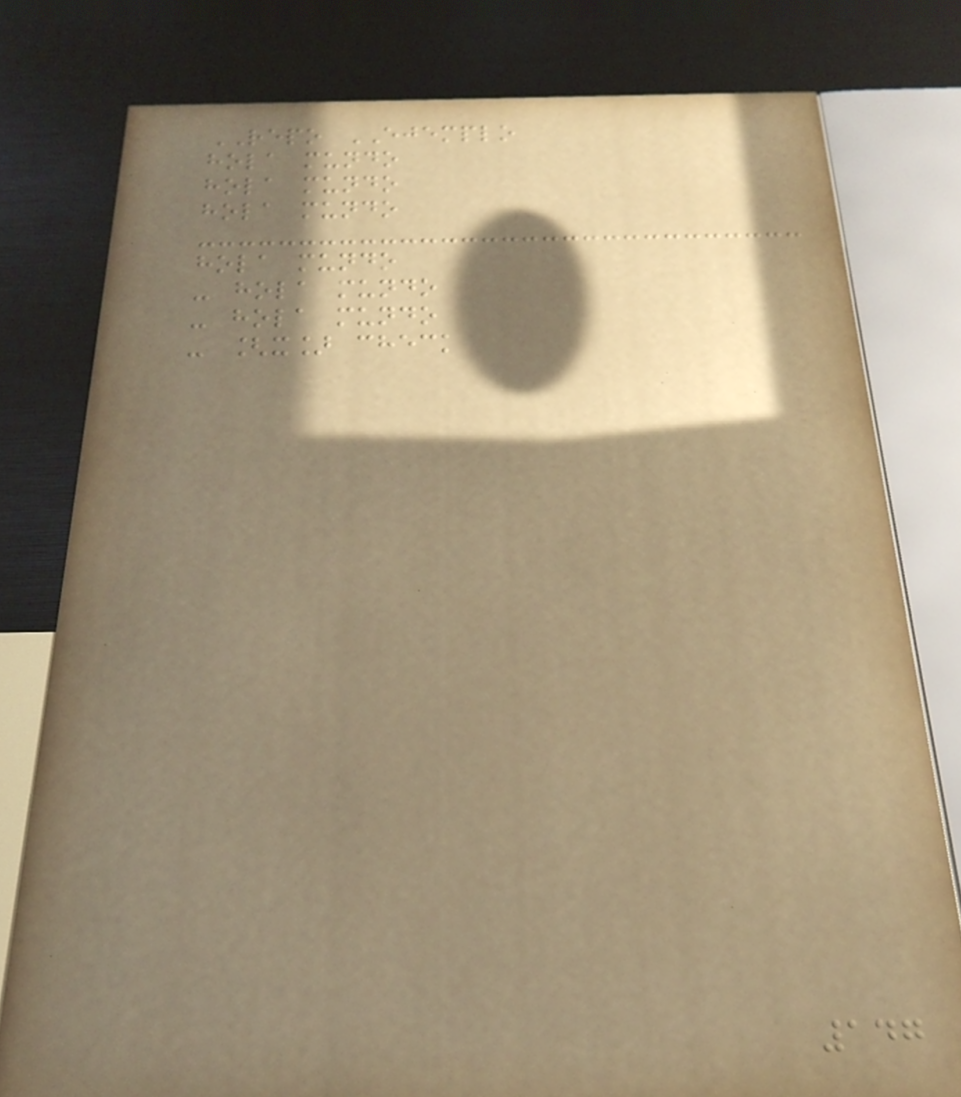REPO EJEMPLO
hola mundo
hola mundo
hola mundo
hola mundo
- hola mundo
- hola mundo
- [x] check
147
